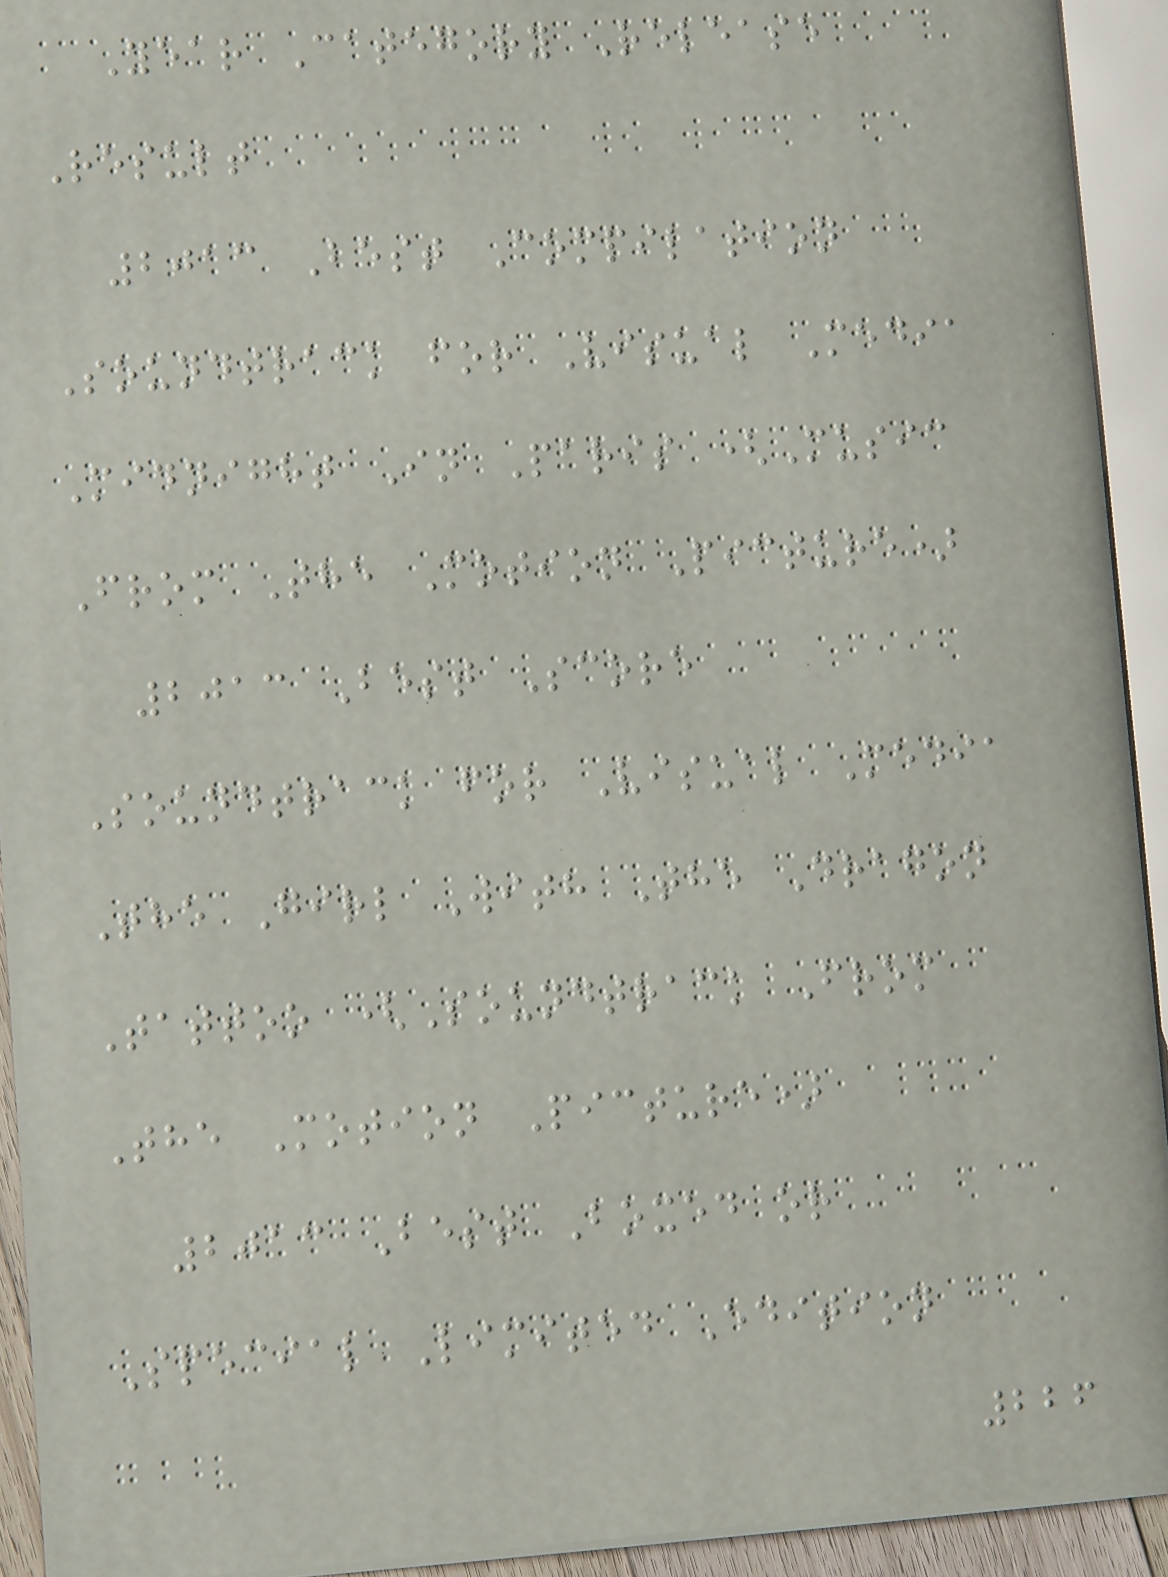Year Category Release
Result
2013 Best Compilation
Soundtrack for Visual Media
Midnight In Paris (Music
From The Motion Picture)
2013 Best Score
Soundtrack for Visual Media
The Girl With The Dragon
Tattoo (Soundtrack From
The Motion Picture)
2013 Best Boxed or
Special Limited Edition
226
